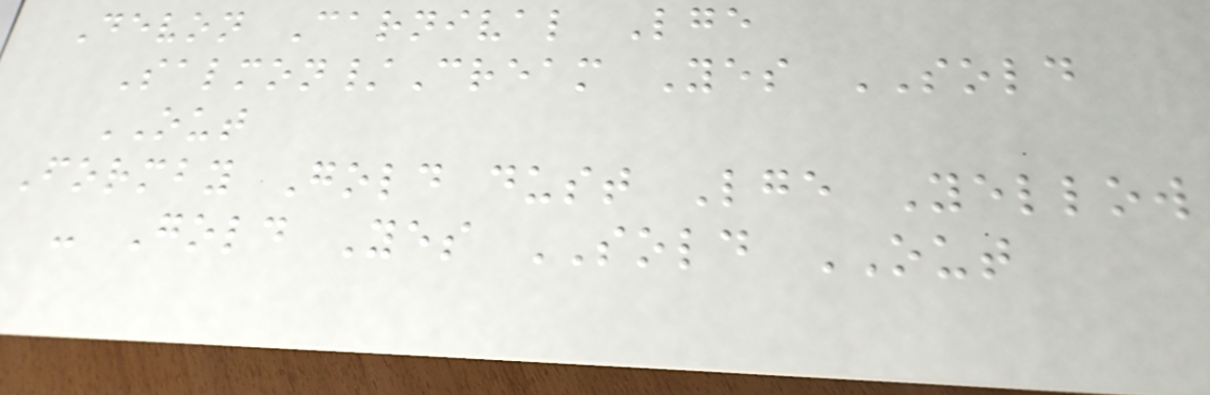Devon Carnival Lge
Salmon/Cream Yes SOLD
OUT
Formby Gold dust Lge Yellow
- Gold Yes SOLD OUT
